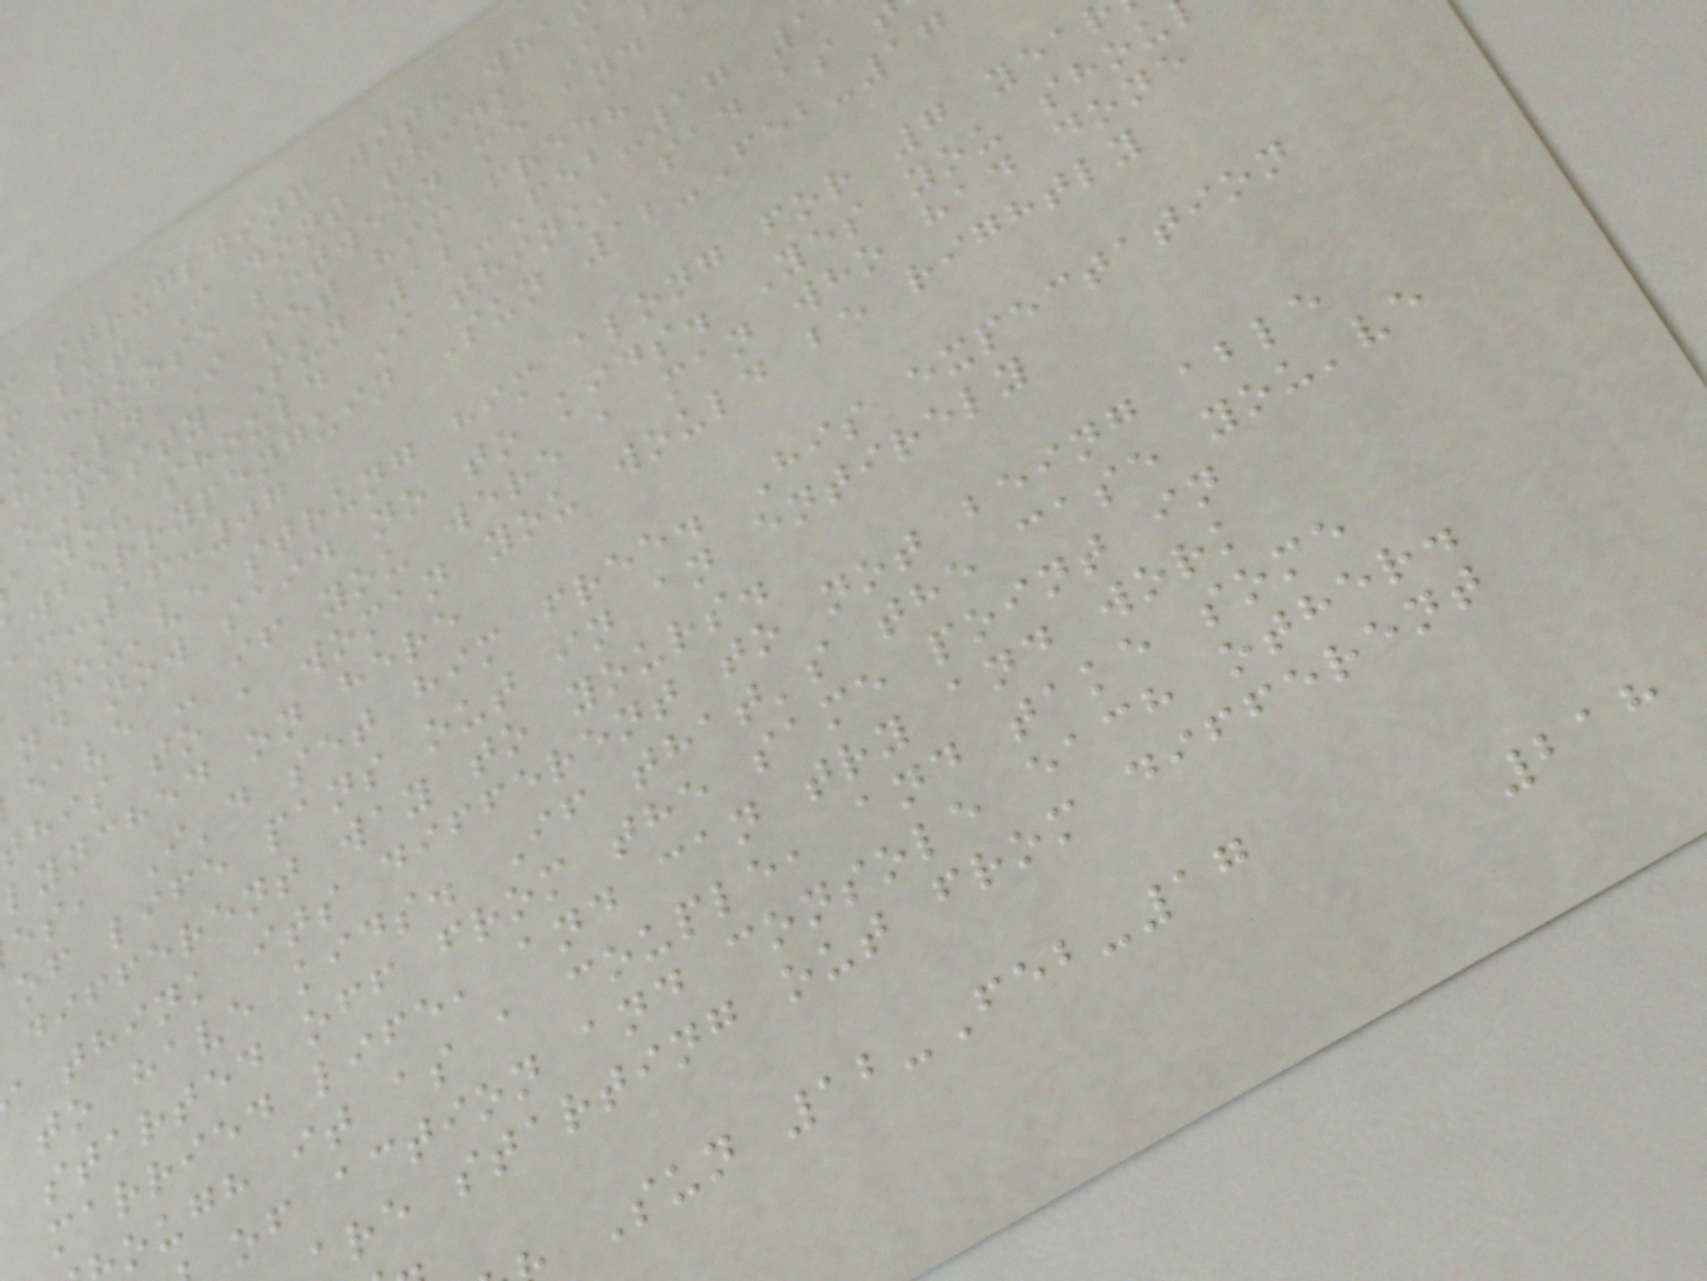struglging with wha
m but I dont think I
m choose between me and
hould I set him free?
oPasty Sun 12-Feb-17 1
you should I think, sad as
wberrypenguin Sun 12-Feb-17
:16:07
you've strung him along for 7 yea
nd now said no to kids. Yes you shou
eave - if you were a man who had done
his to a woman you would be rightly
lynched on here
es, I'd set him free. His expectation
of life pans out in an entirely
different way to yours.
think its different to not being able
to have kids. If that's the case you've
started off from the same point in
married life, and can try and work
ough it as a couple, and take some
of action and console each other.
re starting out from different
Sun 12-Feb-17
218
